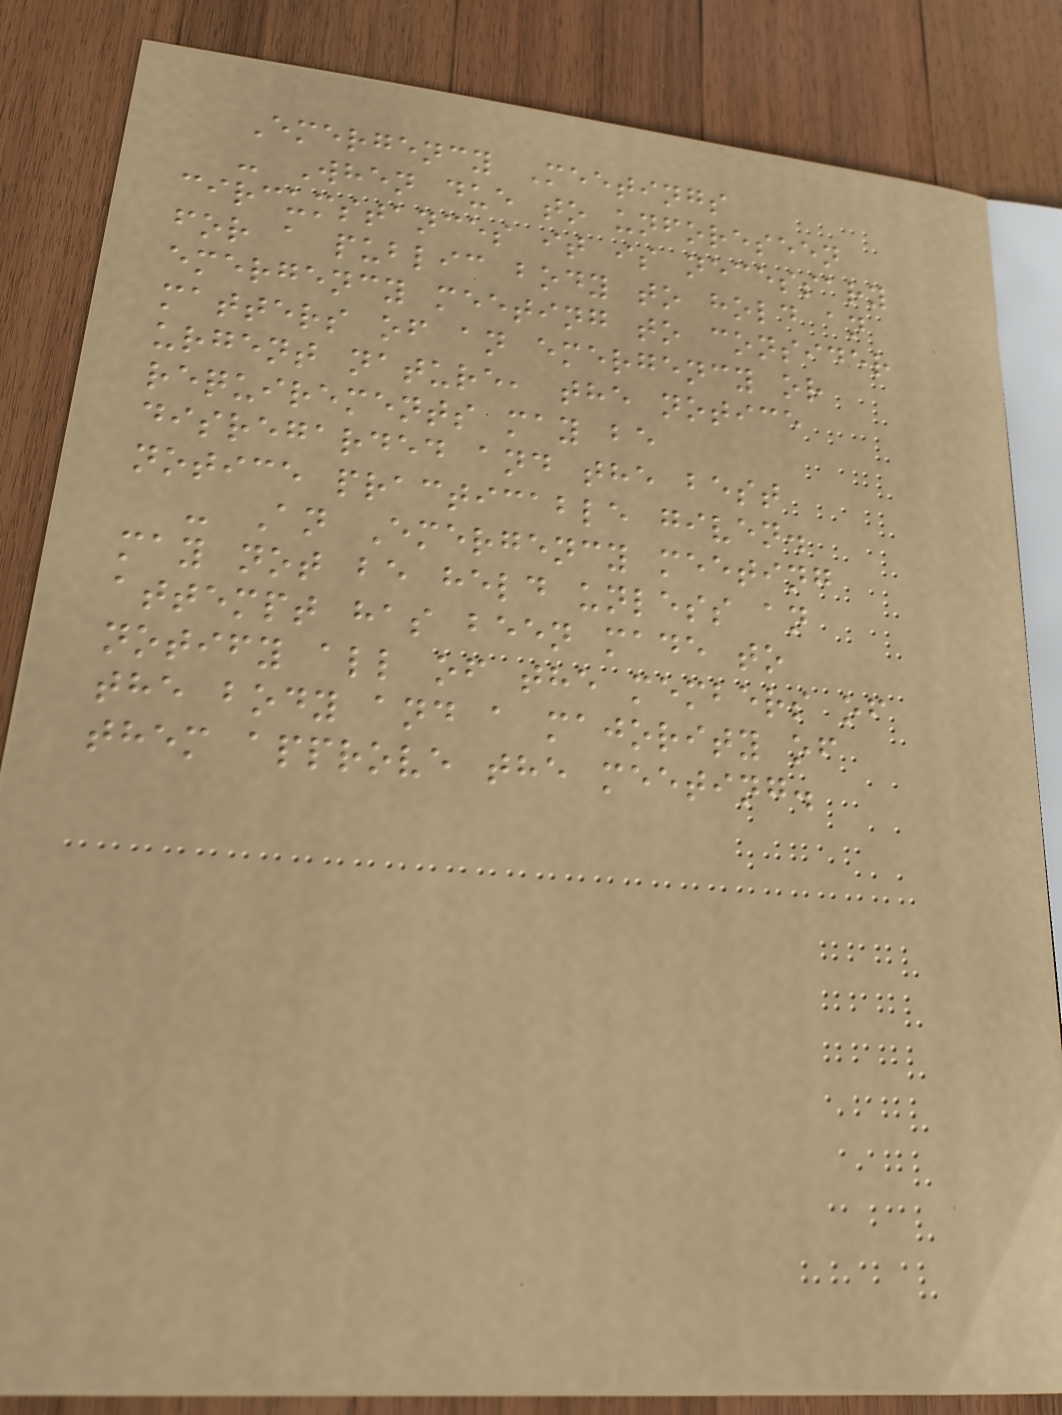Emergency Meetings
- When due to unforeseen
circumstances it is necessary
for a public body to hold an
emergency meeting to consider
matters of an emergency or
urgent nature, the notice
requirements may be
disregarded and the best
notice practicable given.
- An Emergency meeting
may not be held unless an
attempt has been made to
notify all of the members of
the body and a majority of
them approve the meeting.
